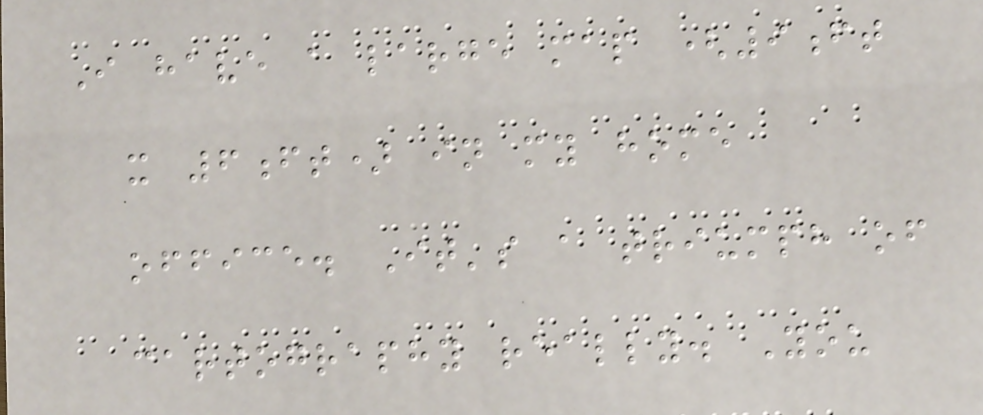I have a large map (9ft
x 6ft) in my home
office. It's a triumph of
cartography really. You
